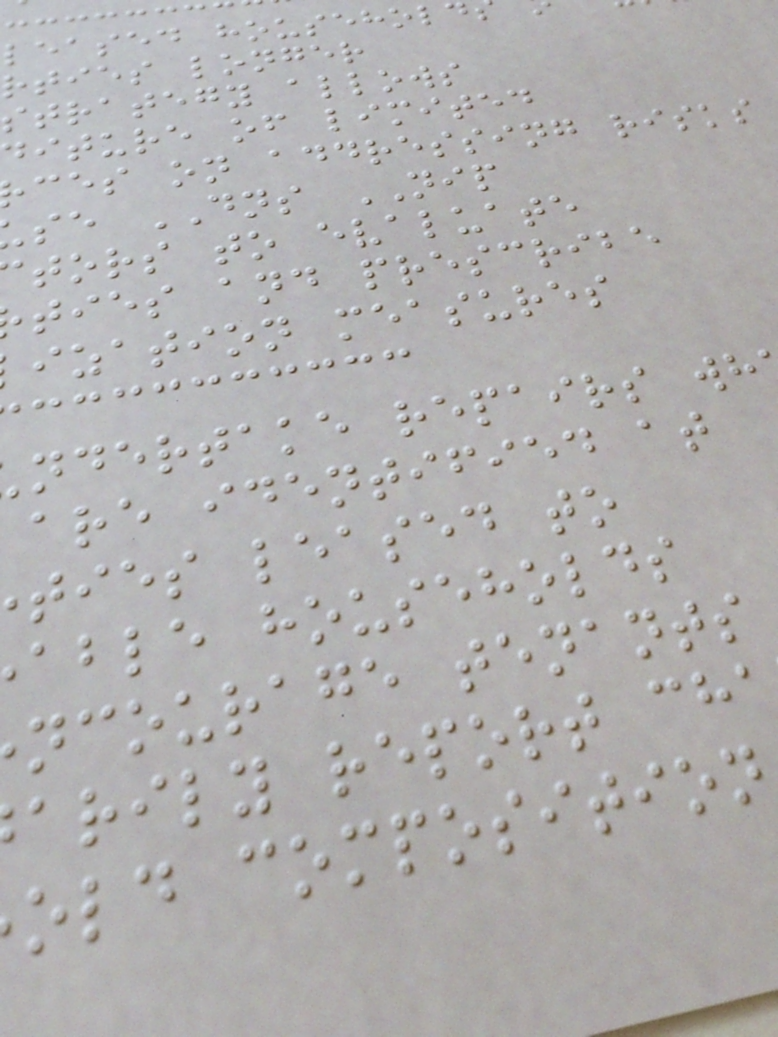leased househol
rties longer
strategy allows
iture of limited
ces on addressing risks
se DNS NIP
tors to evaluate
ties and prescribe
ization measures
ndertake repairs wh
are identified at
ties leased to
able households
ncourage tenants
arily report ch
old composition
